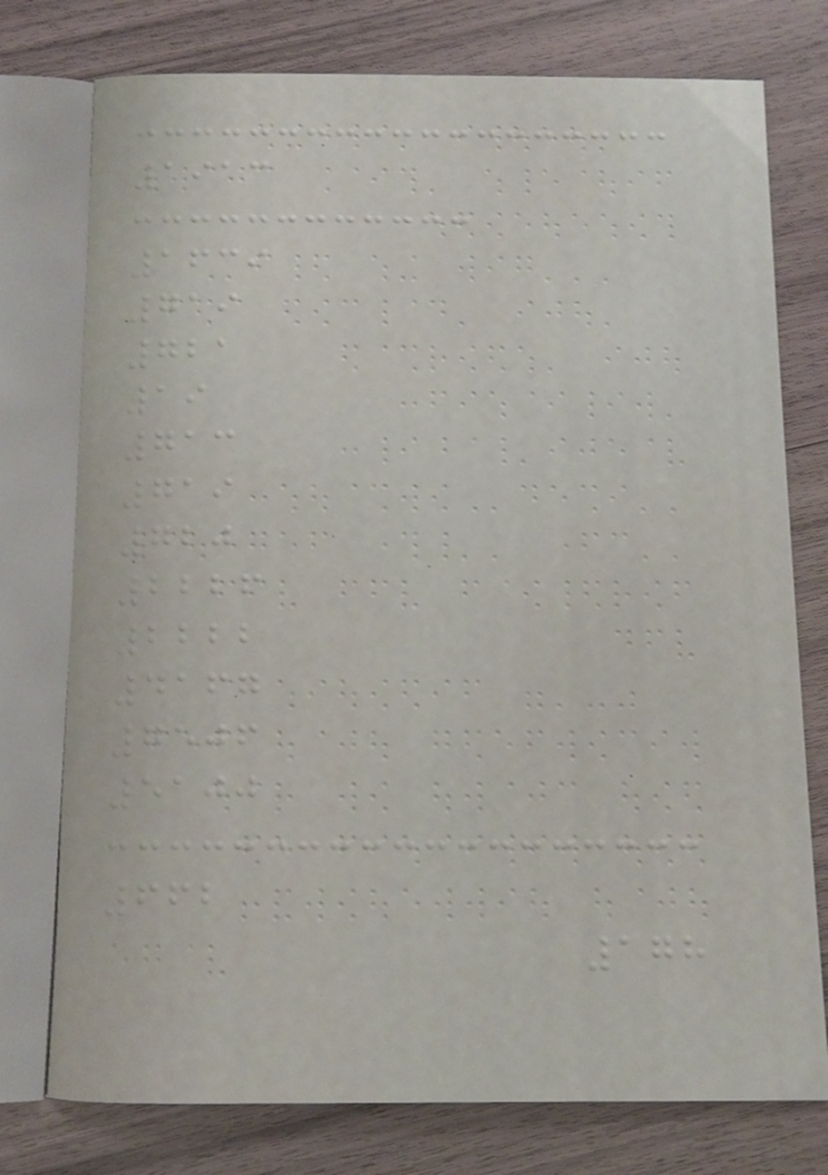1913
1639
719
721
19
713
719
720
2226
2222
4167
7506
5100
662
178
